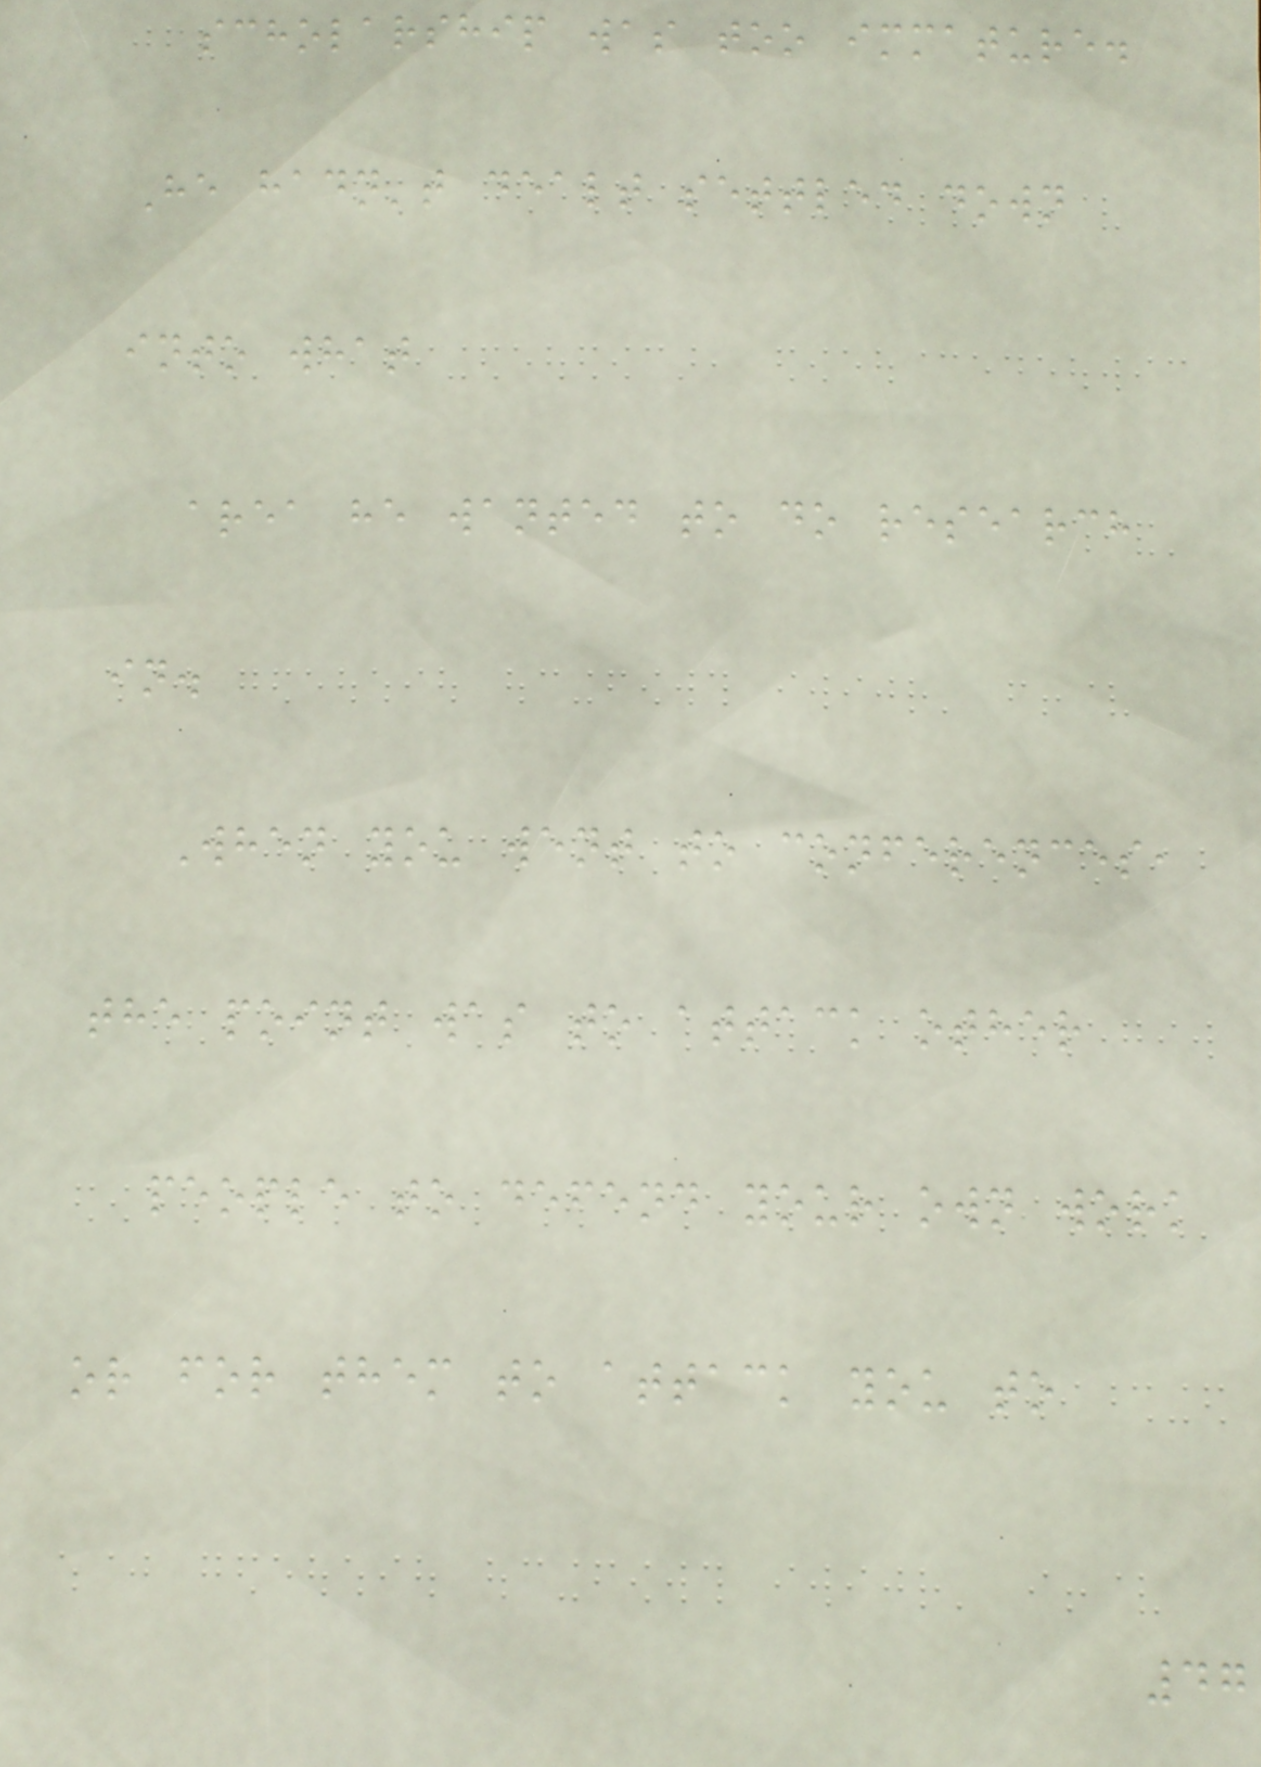scholarship was too immature.
He hadn't dealt settled down
into what
area he wanted to do research
in.
When you went to conferences,
the point was to attack other
people to defend your own work
or for them to attack you to
47
